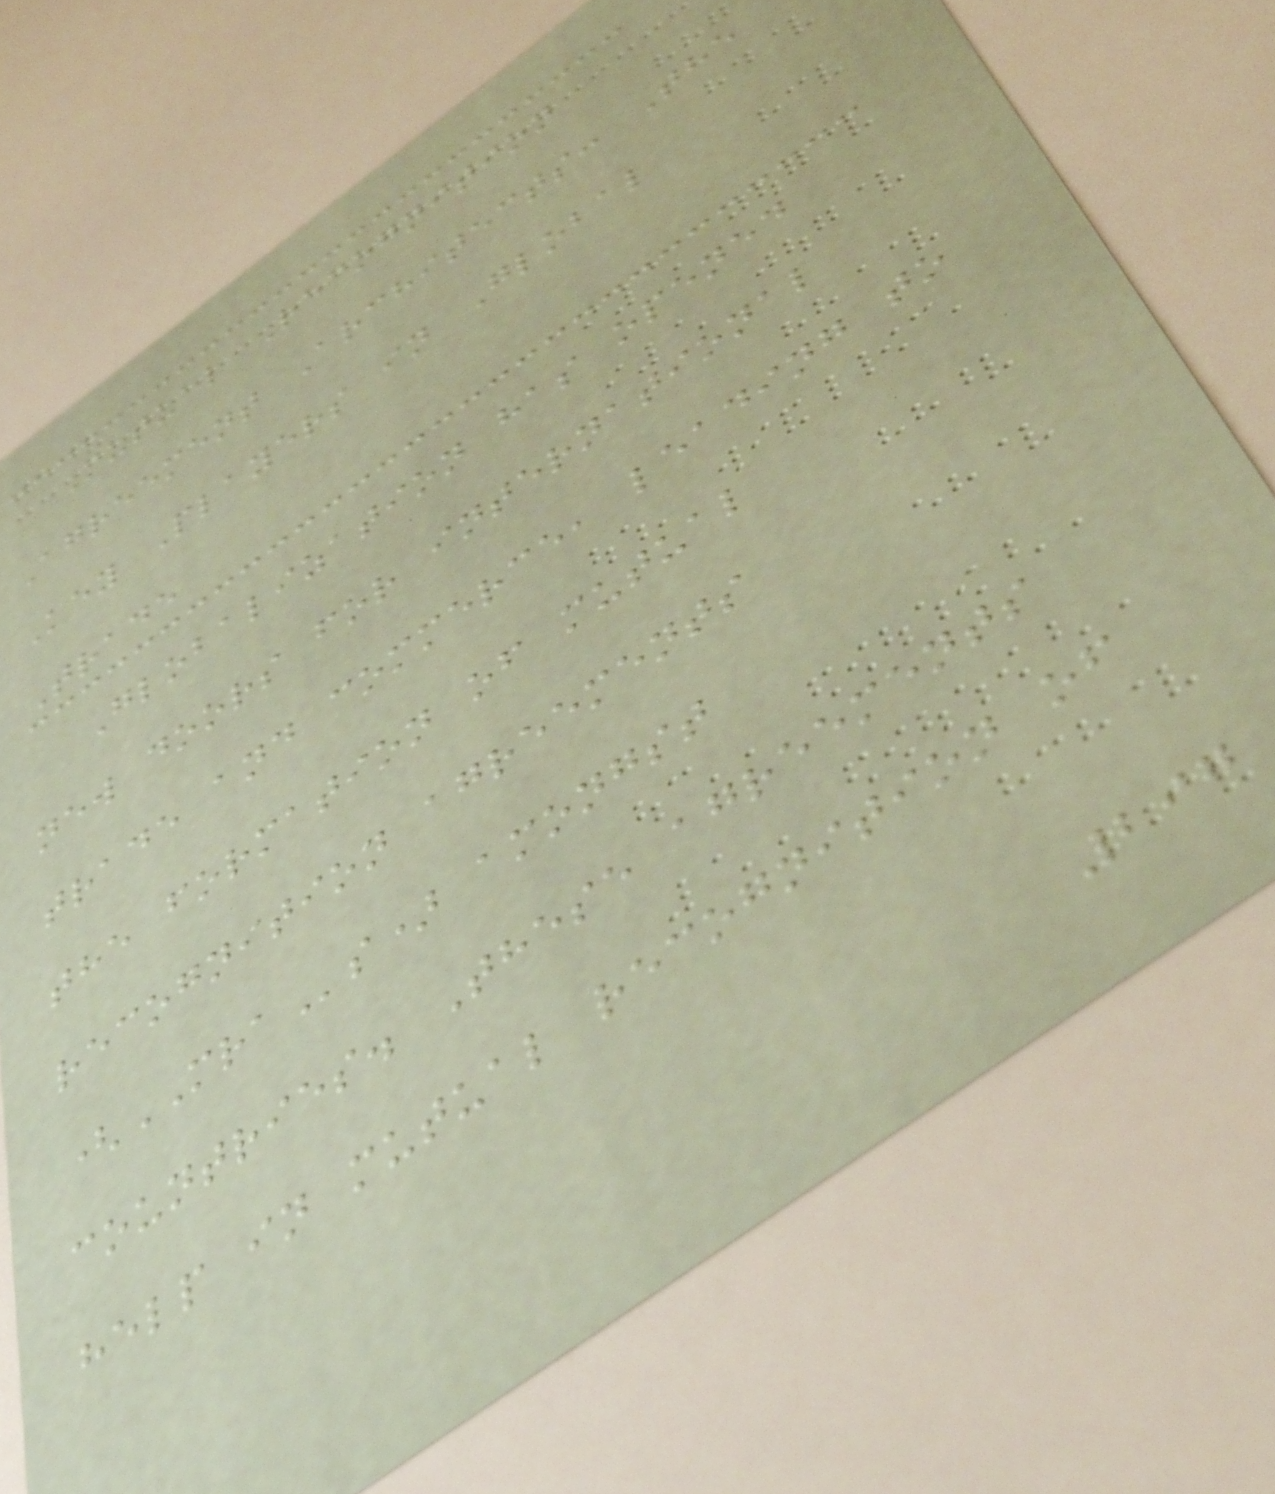Mutual Recognition
Agreement Architects: The
Key Players in Global
Trade
Globalization has opened
new doors for international
trade and commerce, leading to
the formation of mutual
recognition agreements
(MRAs) amongst
countries. These agreements
help in mutual recognition of
297
